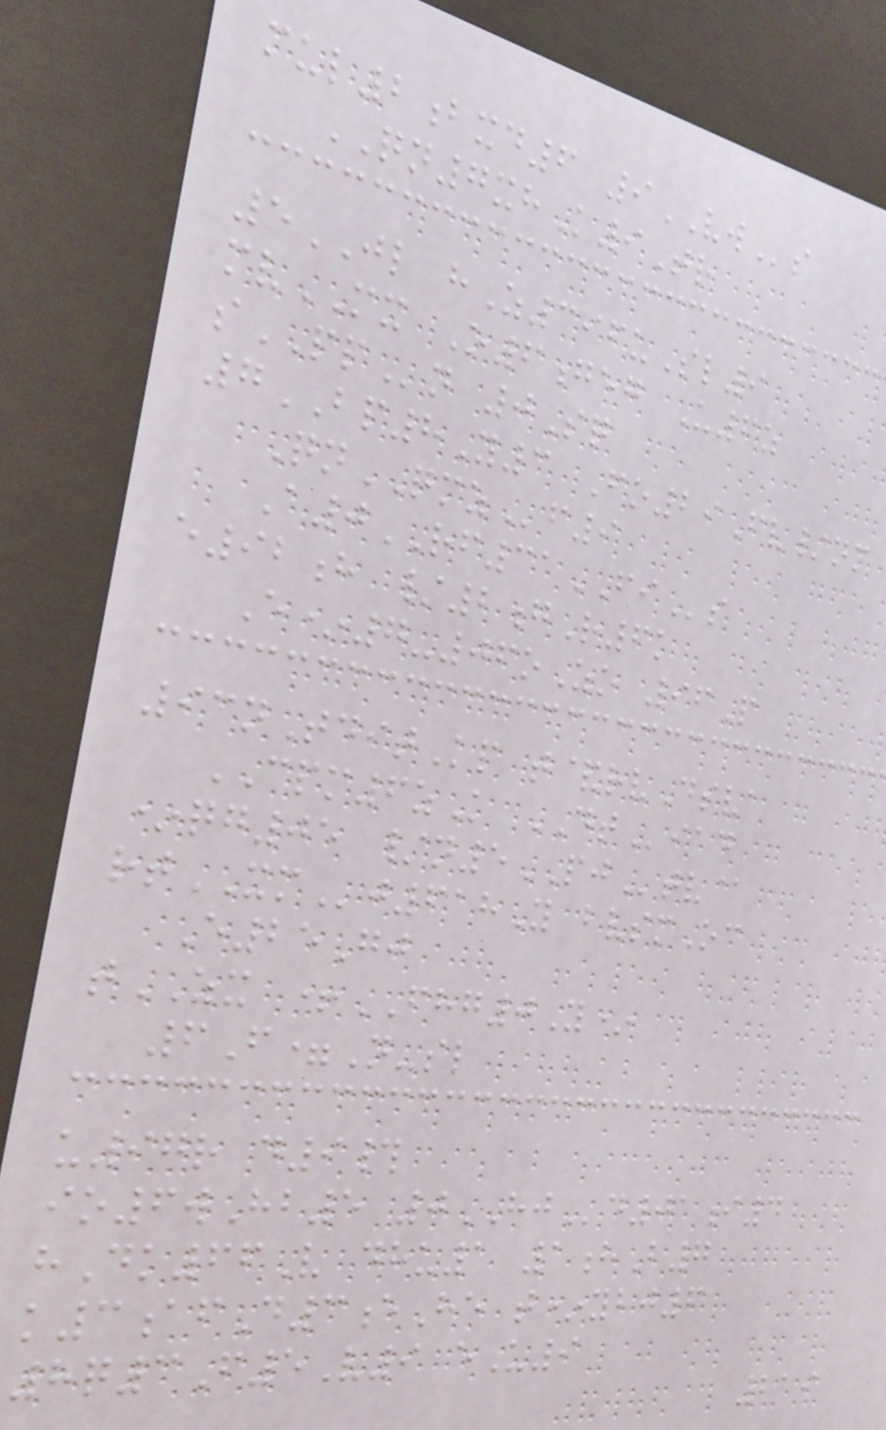mul2bxd6 9VWs
QN7xhK9Tr
5JL hZ396uSl9
mvMX O6geg U6z
sPPn 0Sq
7BP8Y3 Fo29Fv/nm
QnQMZf9
A0RF31FIs
e92h /2gR6k
E*7-06oZo 96P
93nTditKp t&rvDsva
CPM6zK DTiad
*qg05 /n5PJtv@
rtXMj618Y bvsmOc
E25Gj
tZX +FHG0Y*
6F=N-sl
u97r d9#
io6wHb5 0HJd01i4
hDk66V dhu1 1hB7
k3afD3eHe t*ybj6
8q3F5V9 eU9
219
